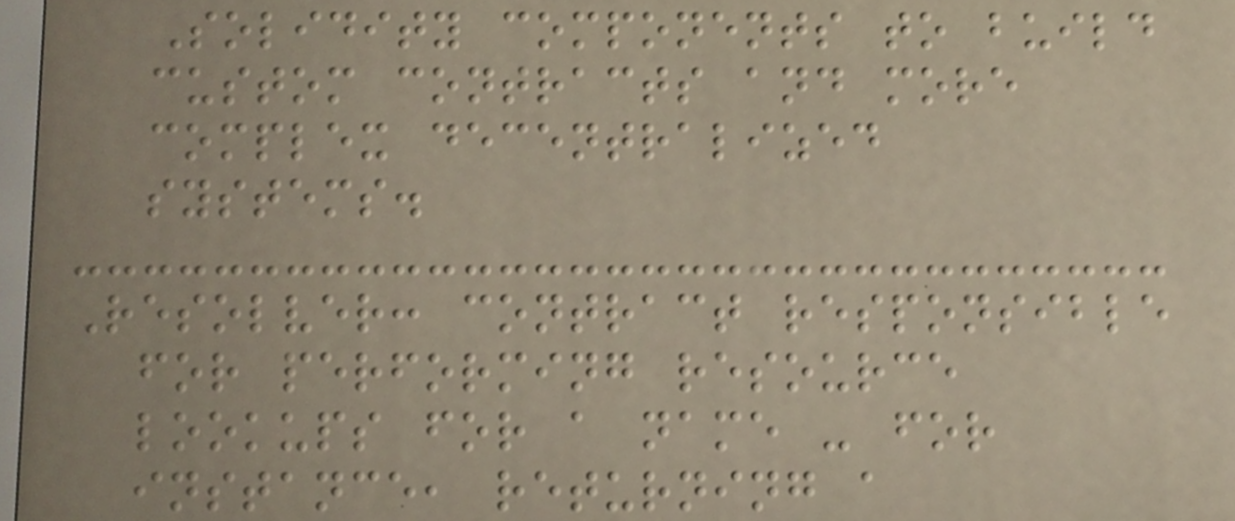Solidity components to build
custom contracts and more
complex decentralized
systems.
Resolver: contract responsible
for performing resource
lookups for a name - for
instance, returning a
